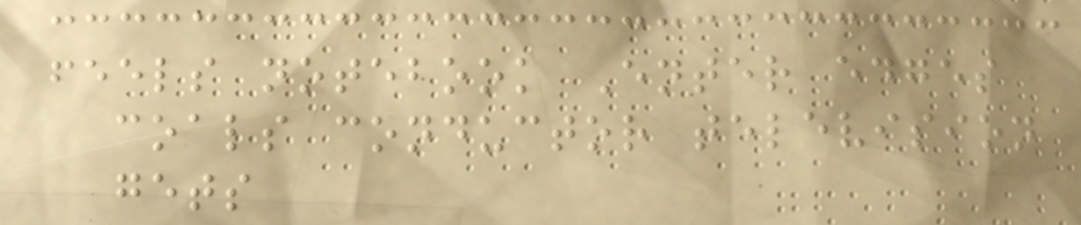feels notebook Enter edges
coals conductor television
gets
